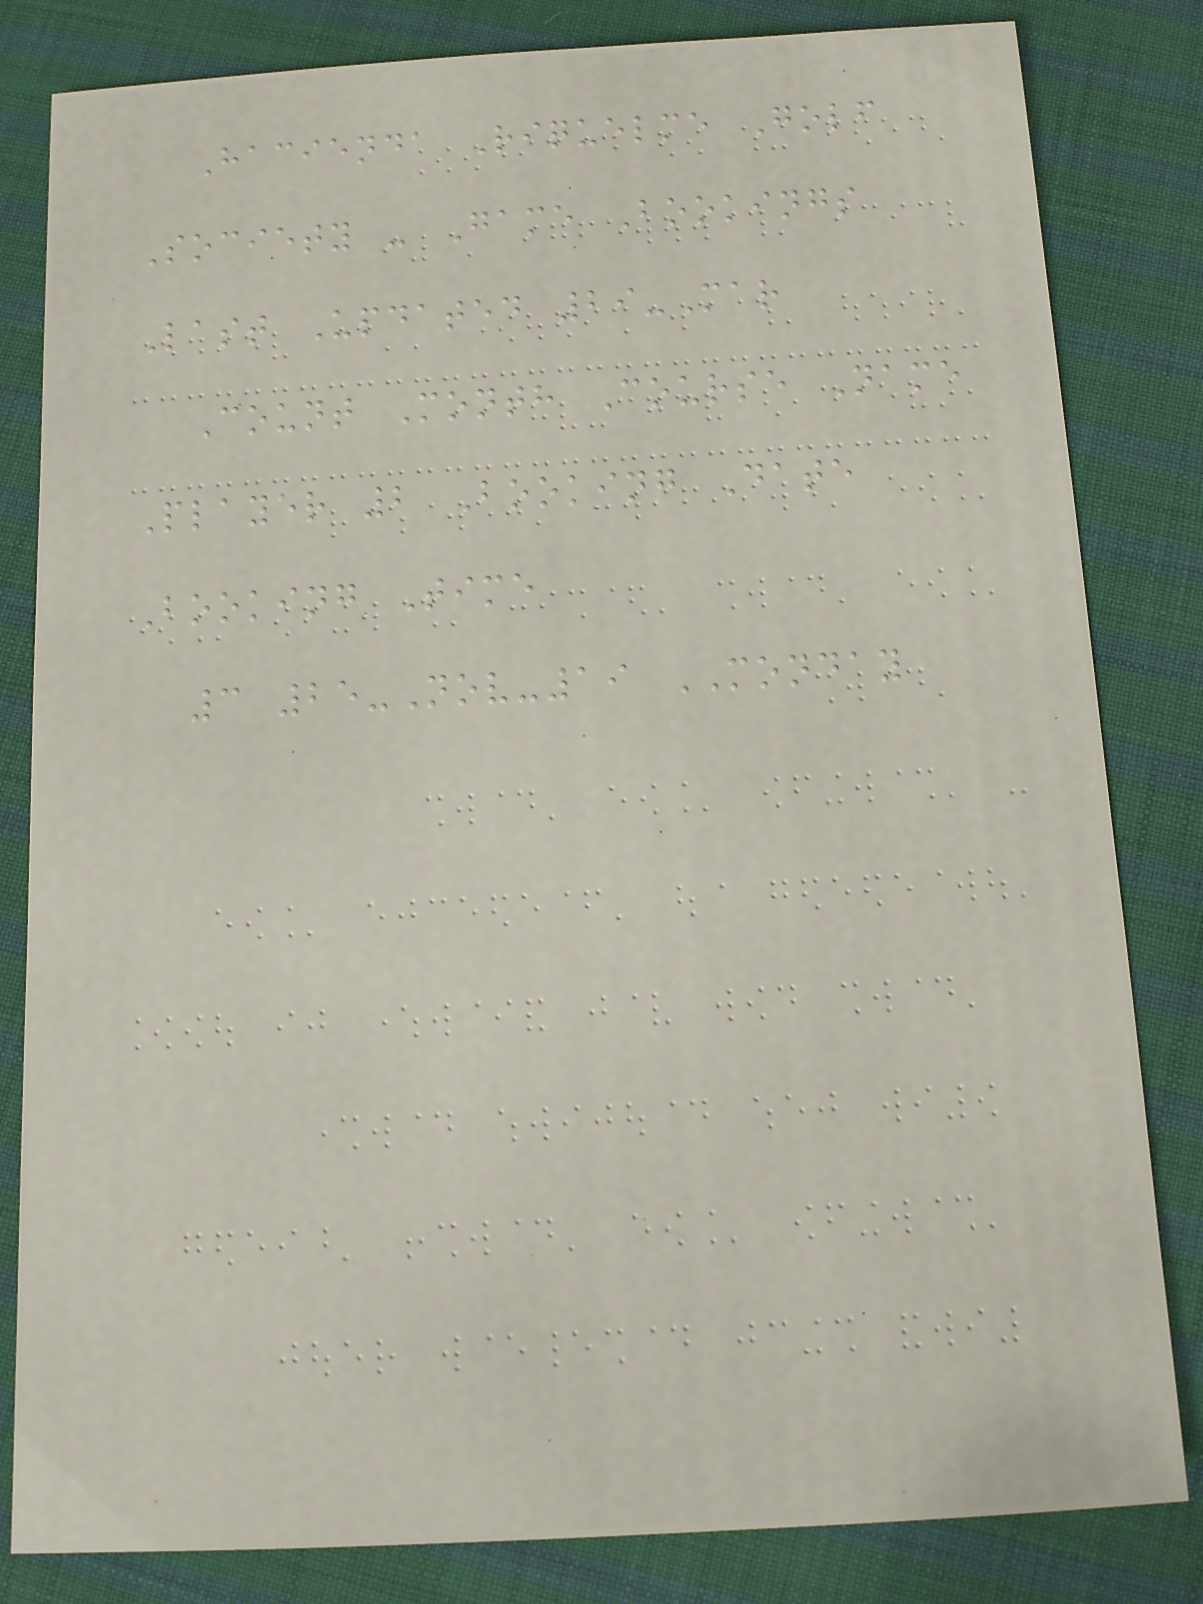Hacienda Riquelme Golf
Society - Game Bookings
Last Updated 29-Mar
Count Month Course Name
Player 2 Booking Date
Booking Time
3 25-Nov-19 MONDAY
